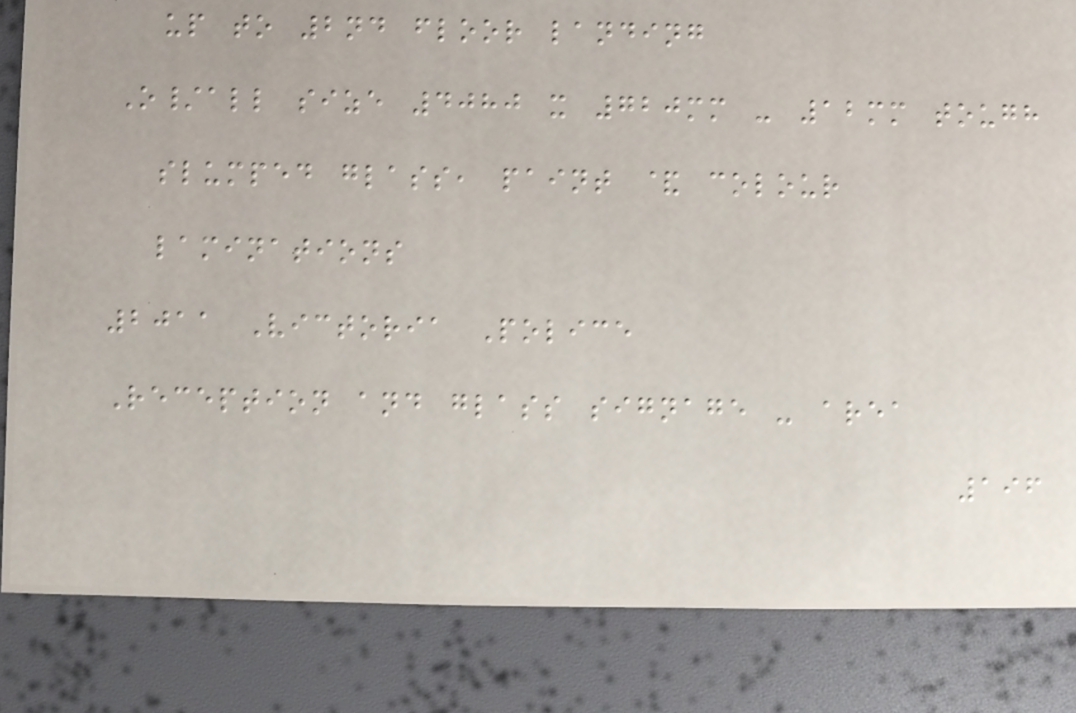up to 2nd floor landing
O/all size 4080 x 720mm - 12mm tough
slumped glass, paint & colour
laminations
2011 Victoria Police
Reception and glass signage - area
196
